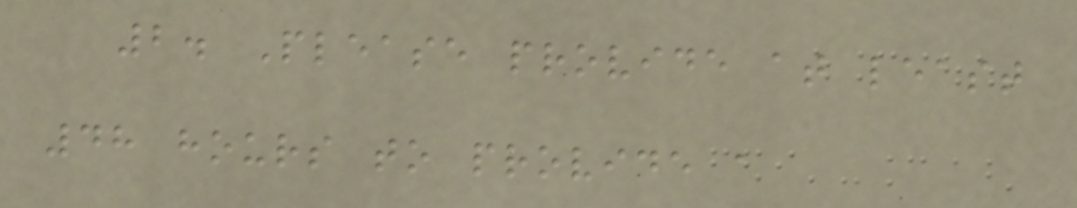2. Please provide at least
48 hours to provide a
